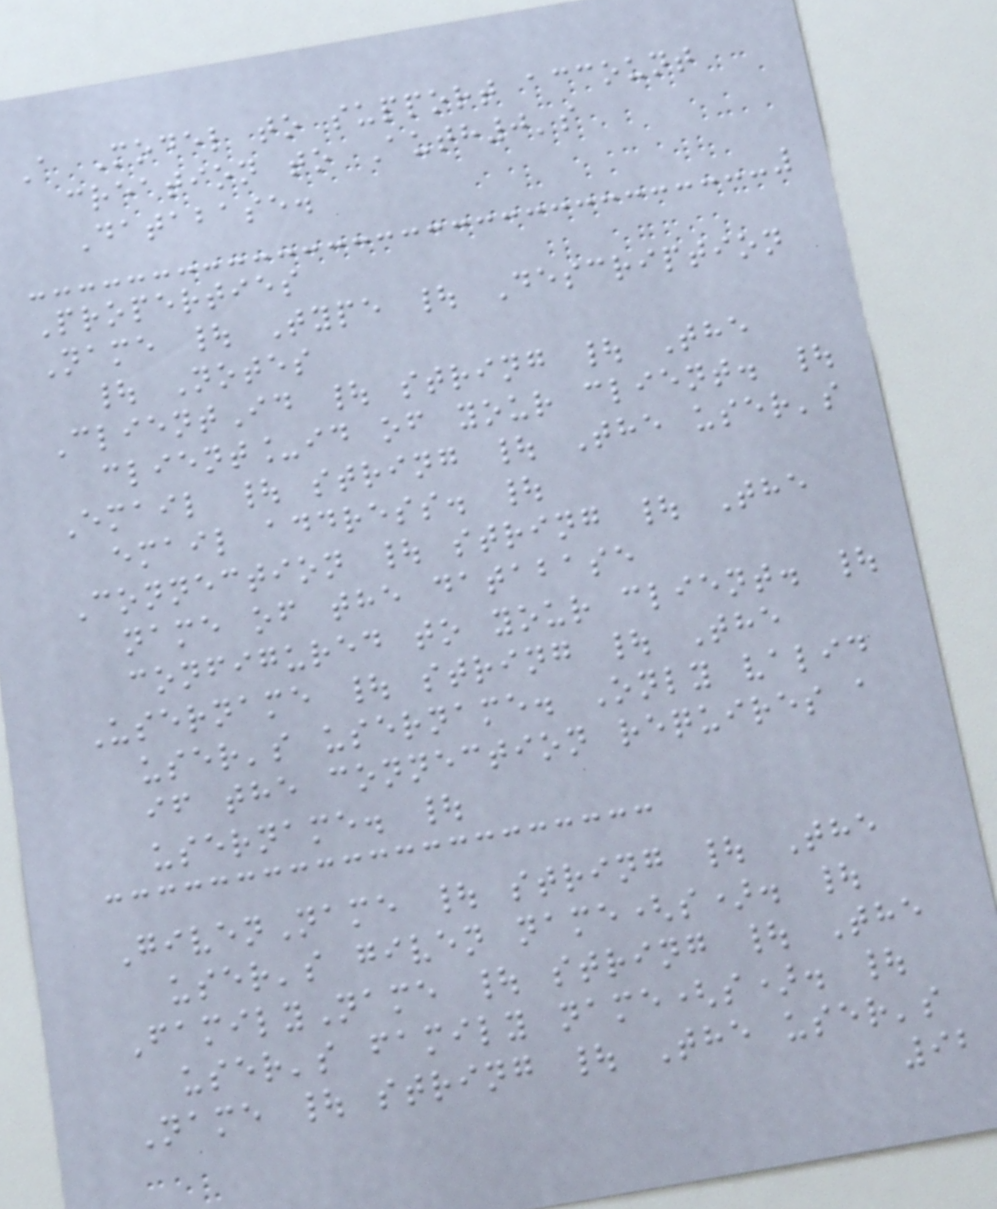A Model to support account
creation to Auth0's
Database.
Properties
Name | Type | Description
| Notes
ClientId | string | The
client_id of your client. |
Email | string | The user's
email address. |
Connection | string | The
name of the database
configured to your client. |
Username | string | The
user's username. Only valid
if the connection requires a
username. |
GivenName | string | The
user's given name(s). |
FamilyName | string | The
user's family name(s). |
Name | string | The user's
92
